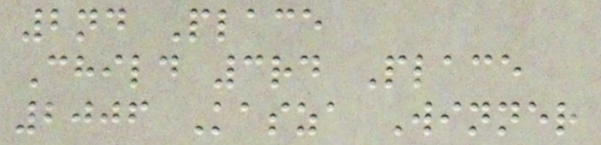2nd Place
Child 3rd Place
2006 Kasza Winner
